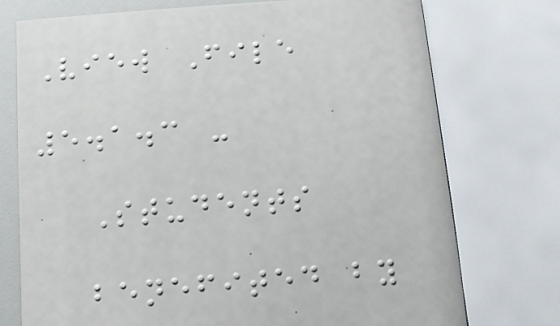View File
5.1.3 -
Students
benefited by
